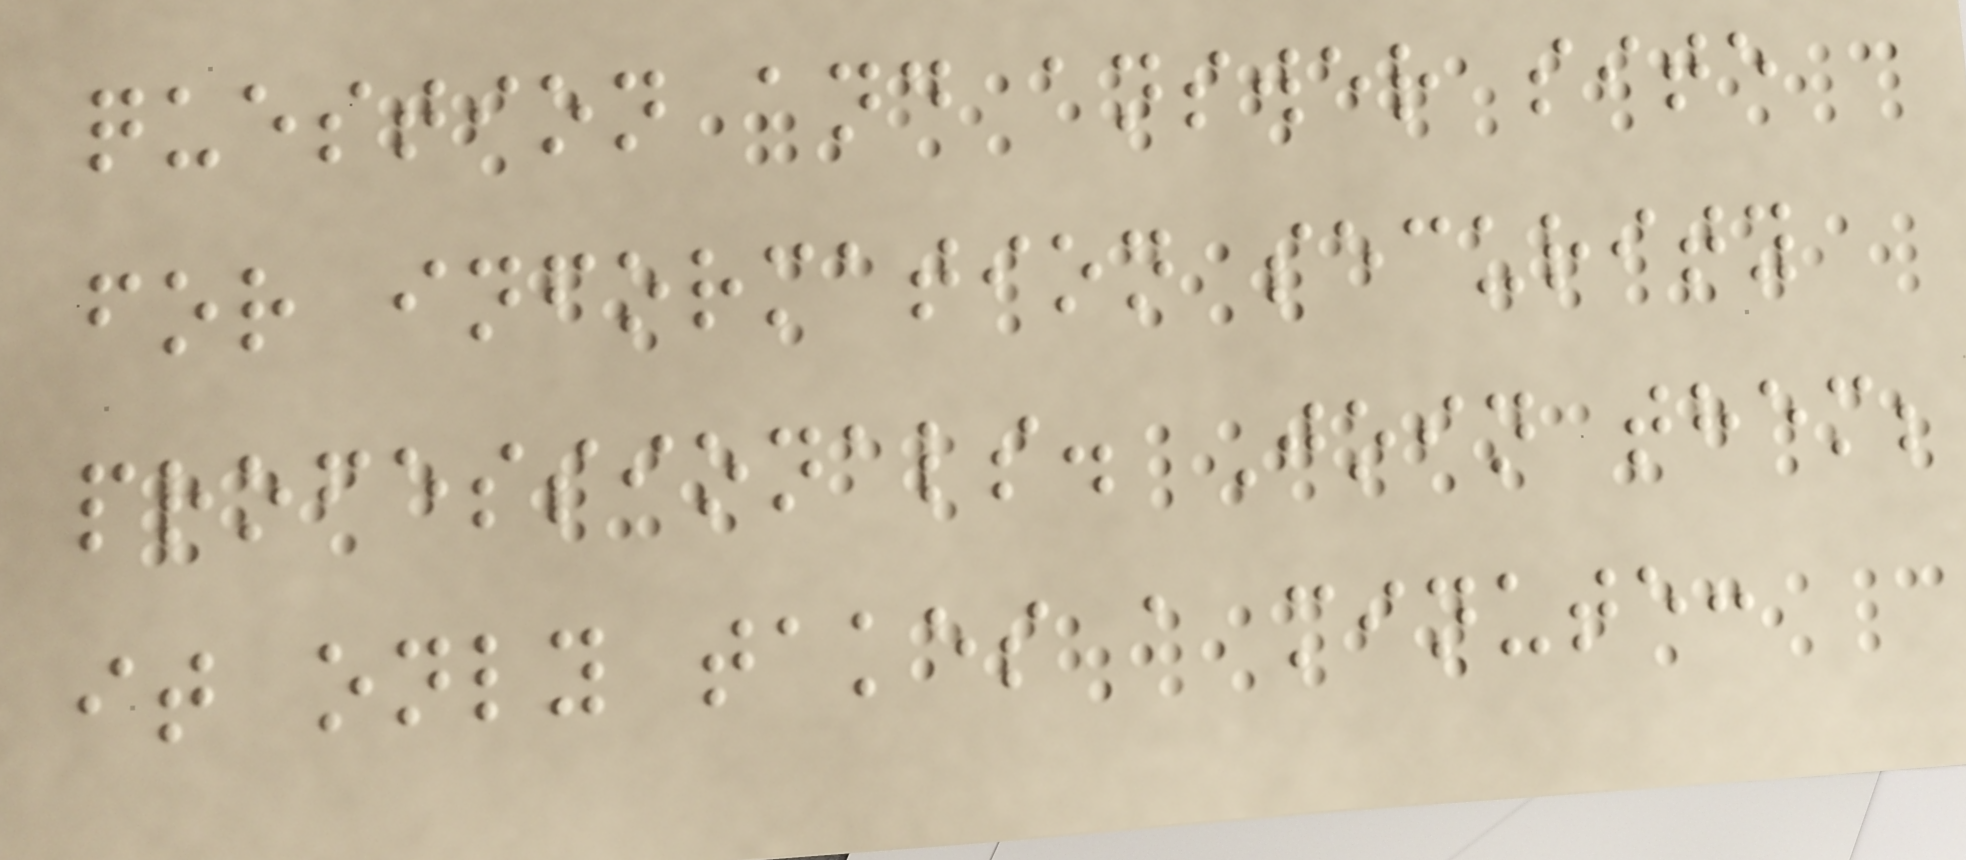question and answer site
for information security
professionals. Join them;
it only takes a minute:
